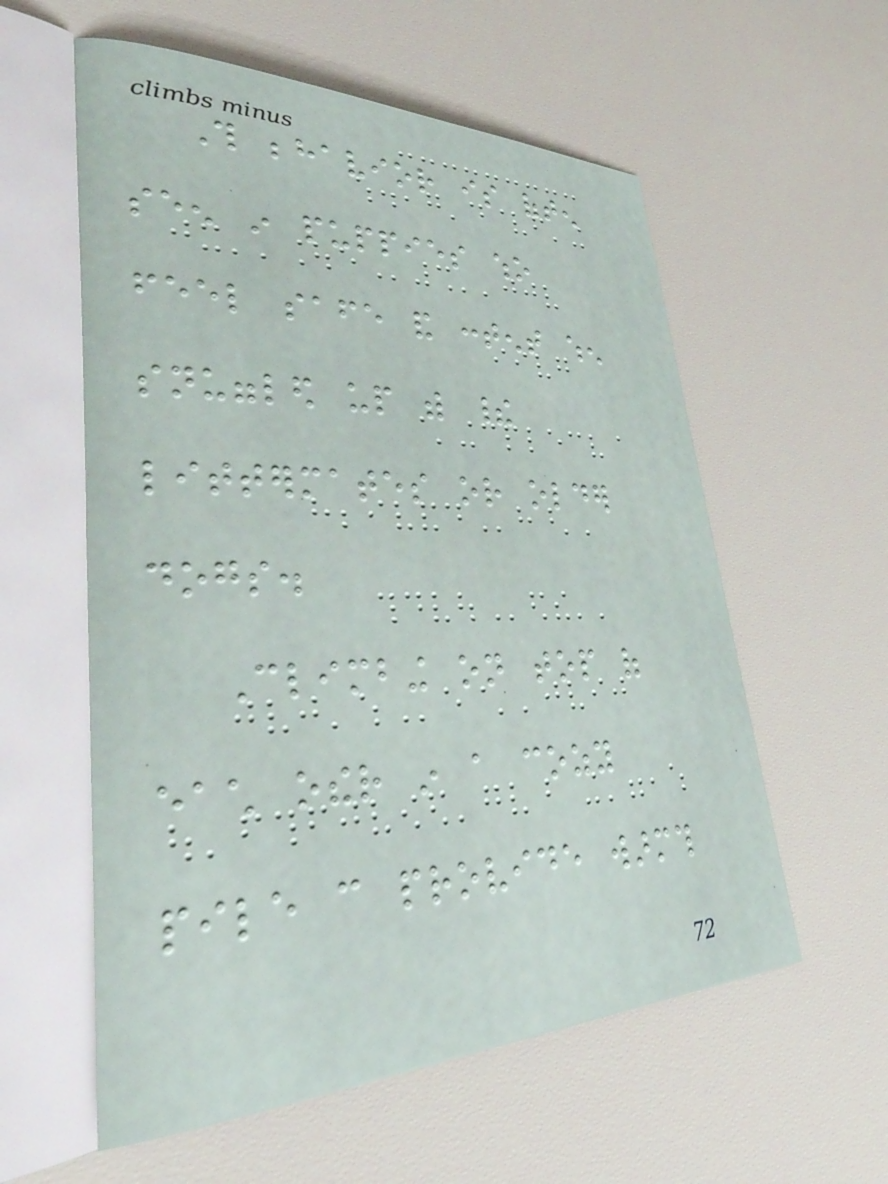This behavior is often
seen in puppies who
feel safe and content when
snuggled up with their
littermates or older
dogs.
Climbing on top of
each other in a cozy
pile can provide warmth
